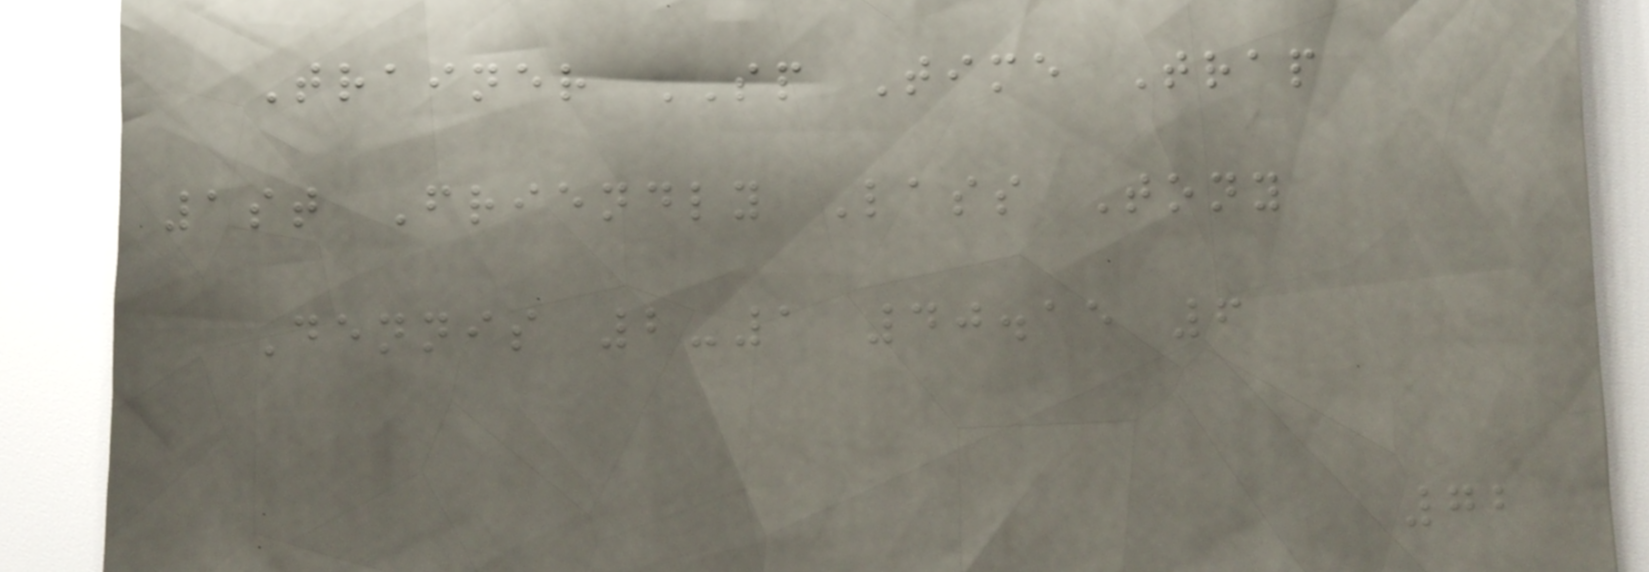Trainer SP Time Trap
1st Friendly Lass Tony
Dennis 2-1 40.15 6
72
